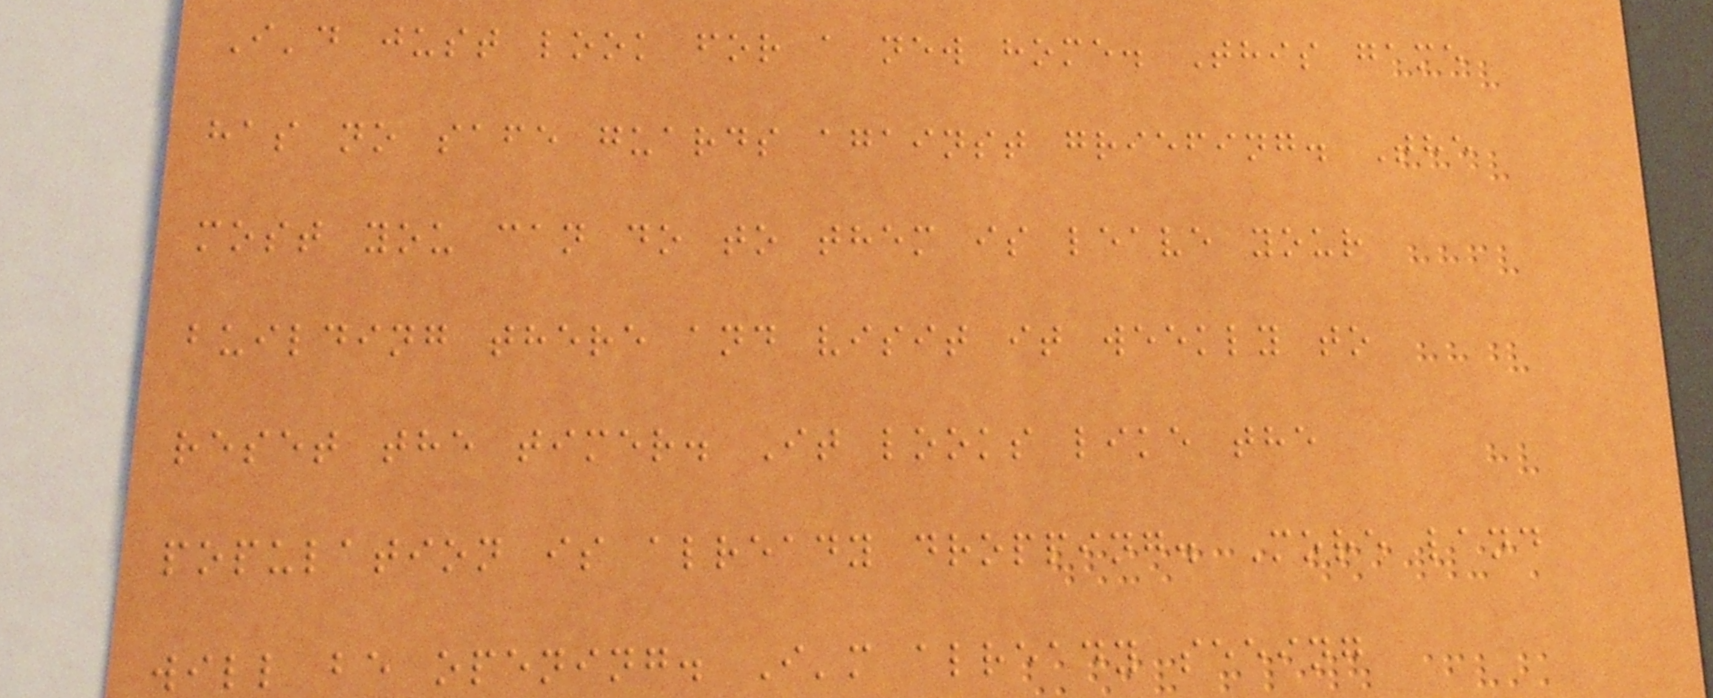I'd just look for a new home. This game
has no safe guards against griefing. The
most you can do to them is leave your
building there and visit it weekly to
reset the timer. It looks like the
population is already dropping. More land
will be opening. I'm already seeing
